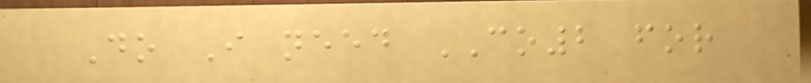Do I need CO2 for
